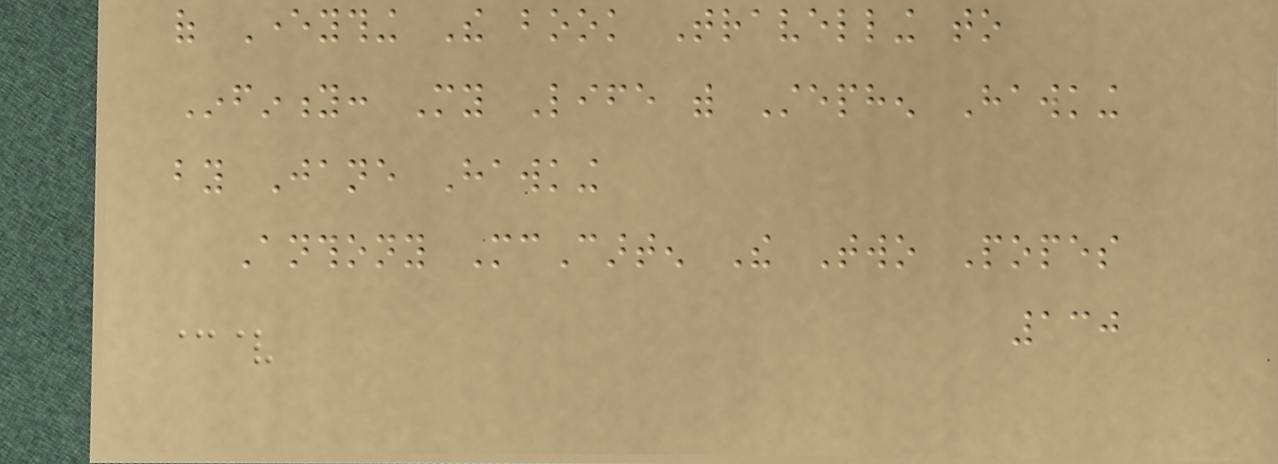of Everything The book Travelling to
Infinity: My Life with Stephen Hawking
by Jane Hawking
Anthony McCarten The Two Popes
130
